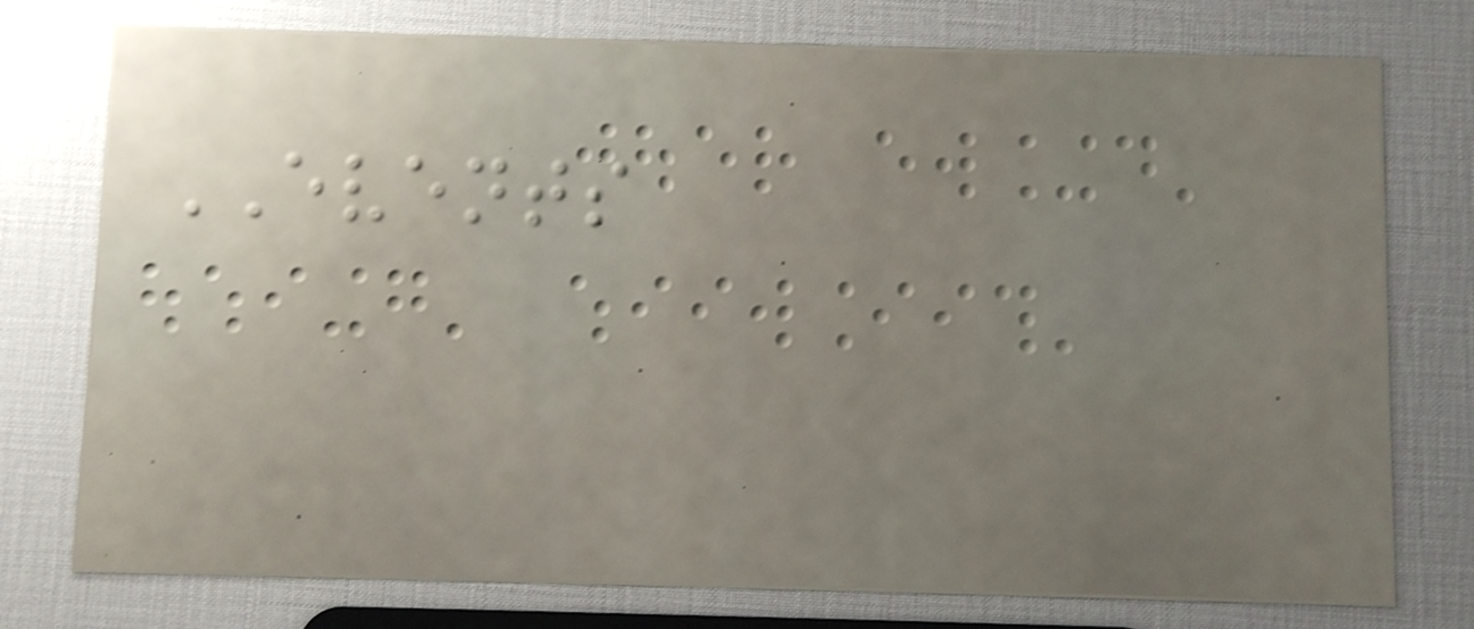EVENTS
